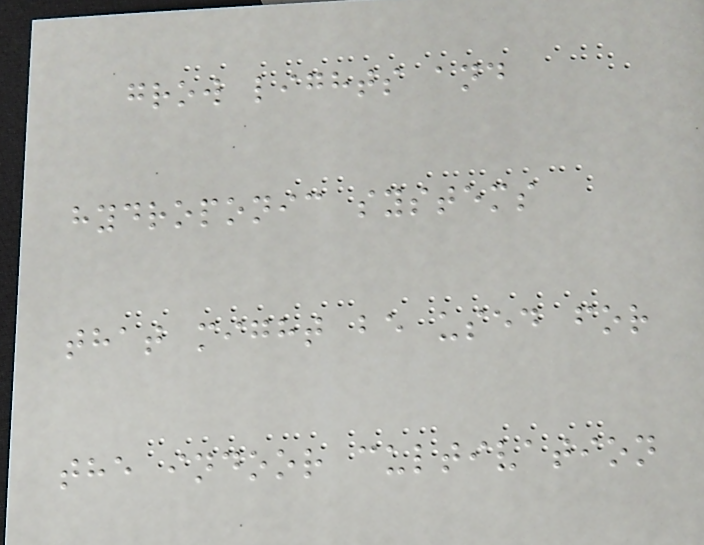grow lights and
hydroponic systems
that might be used for
the indoor cultivation
